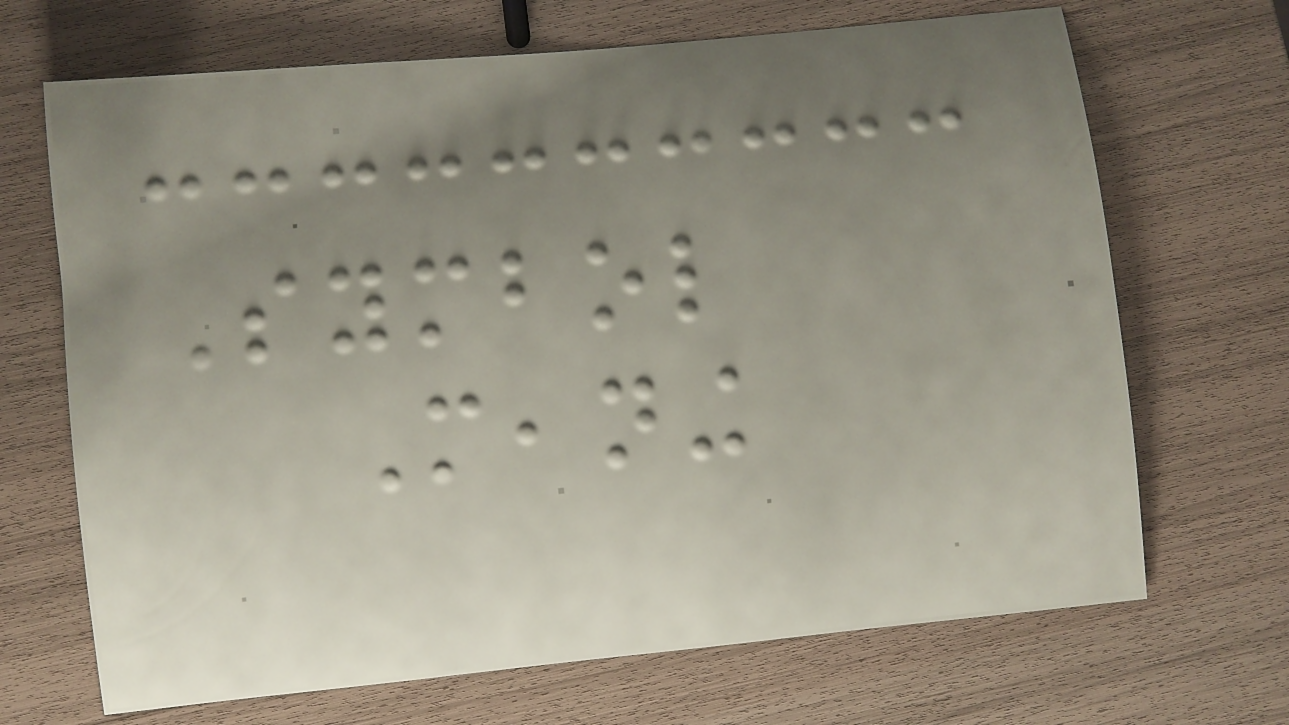Symbol
Meaning
